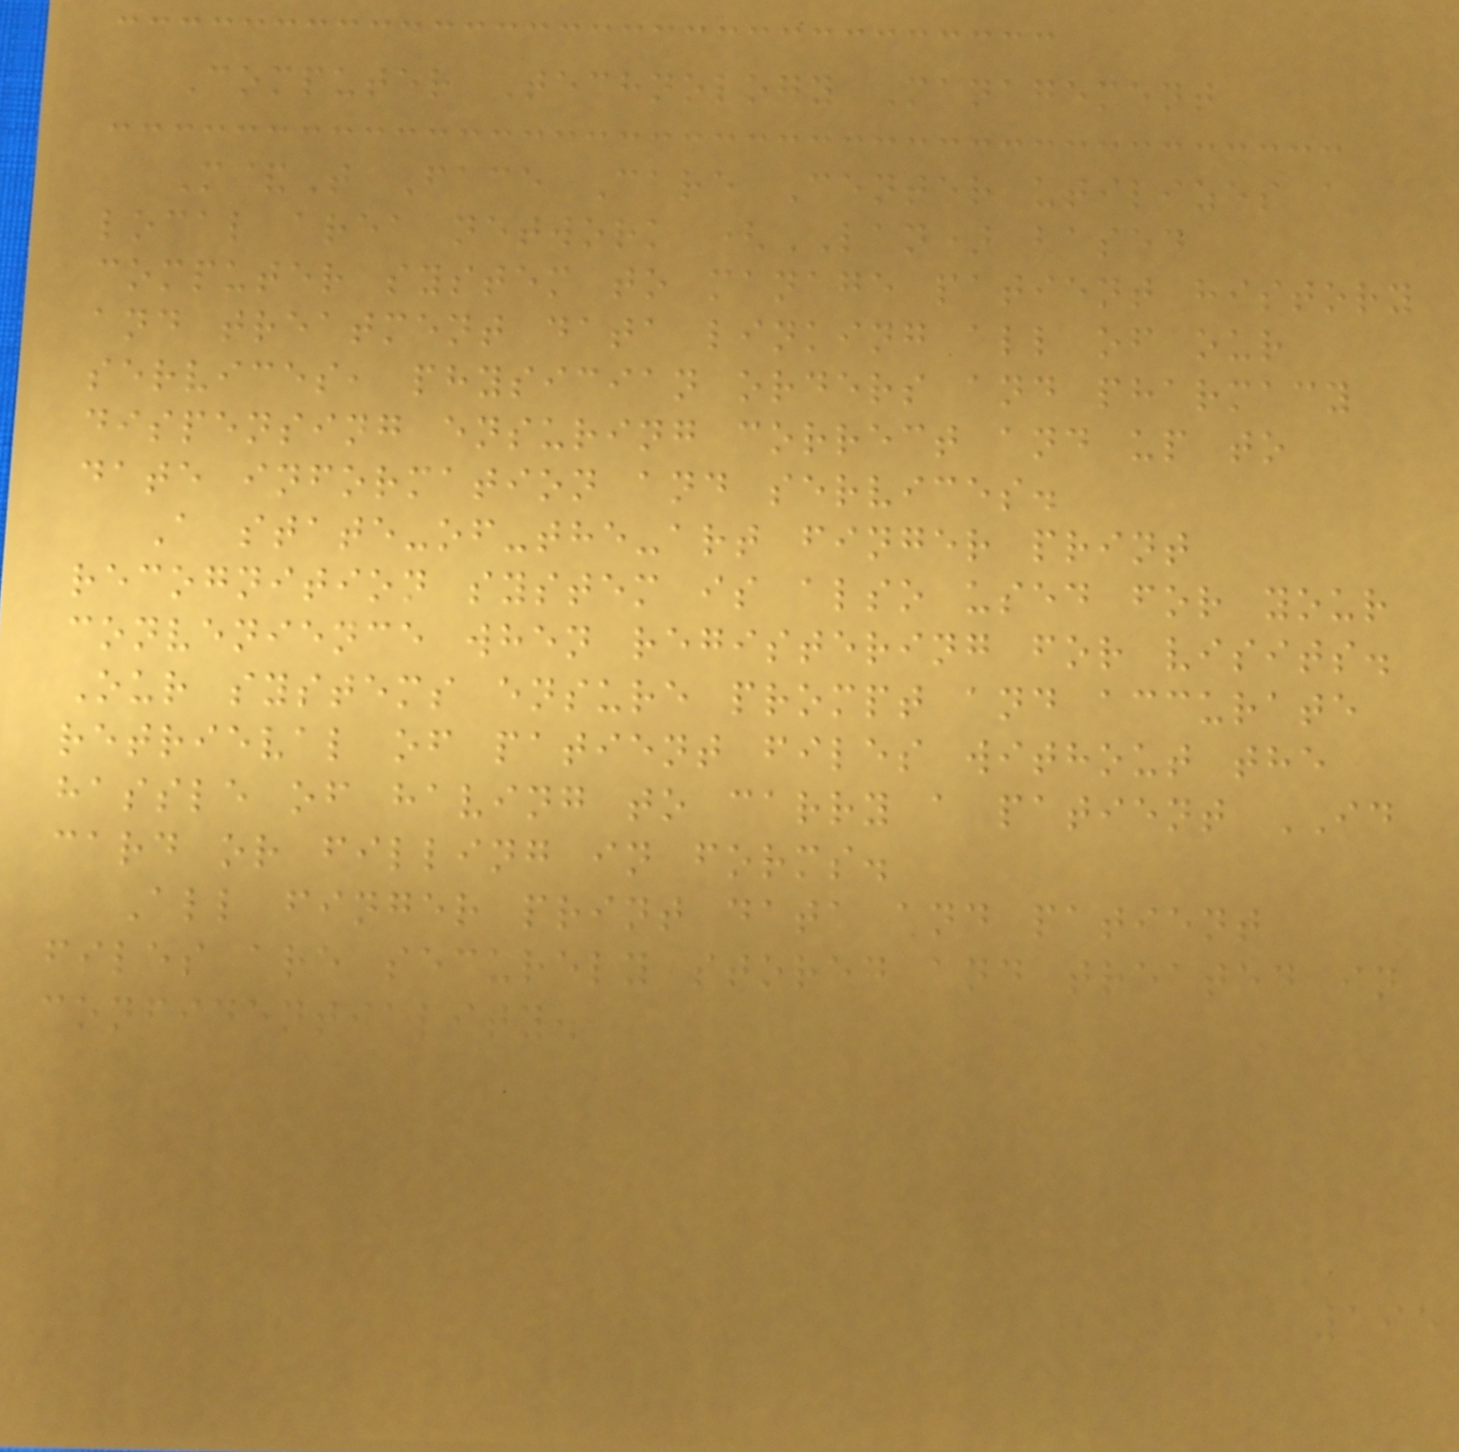Computer Technology Management
M&T Face Care Center utilizes a
local area network (LAN) based
computer system to manage patient history
and treatment data linking all of our
services, physician orders and pharmacy
dispensing ensuring correct and up to
date information and services.
A state-of-the-art finger print
recognition system is also used for your
convenience when registering for visits.
Our systems ensure prompt and accurate
retrieval of patient files without the
hassle of having to carry a patient ID
card or filling in forms.
All finger print data and patient
files are securely stored and treated in
confidentiality.
195
